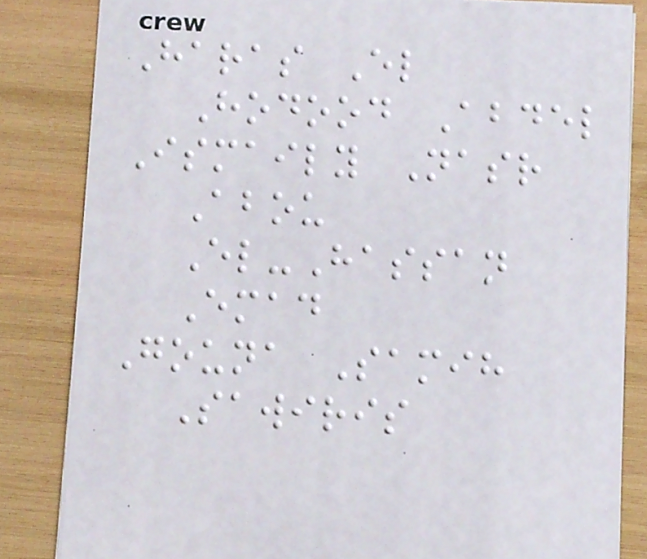Haras El
Hodood Abdel
Ismaily Nasr
Abou
El-Hassan
Emad
Gouna Samih
Sawiris
